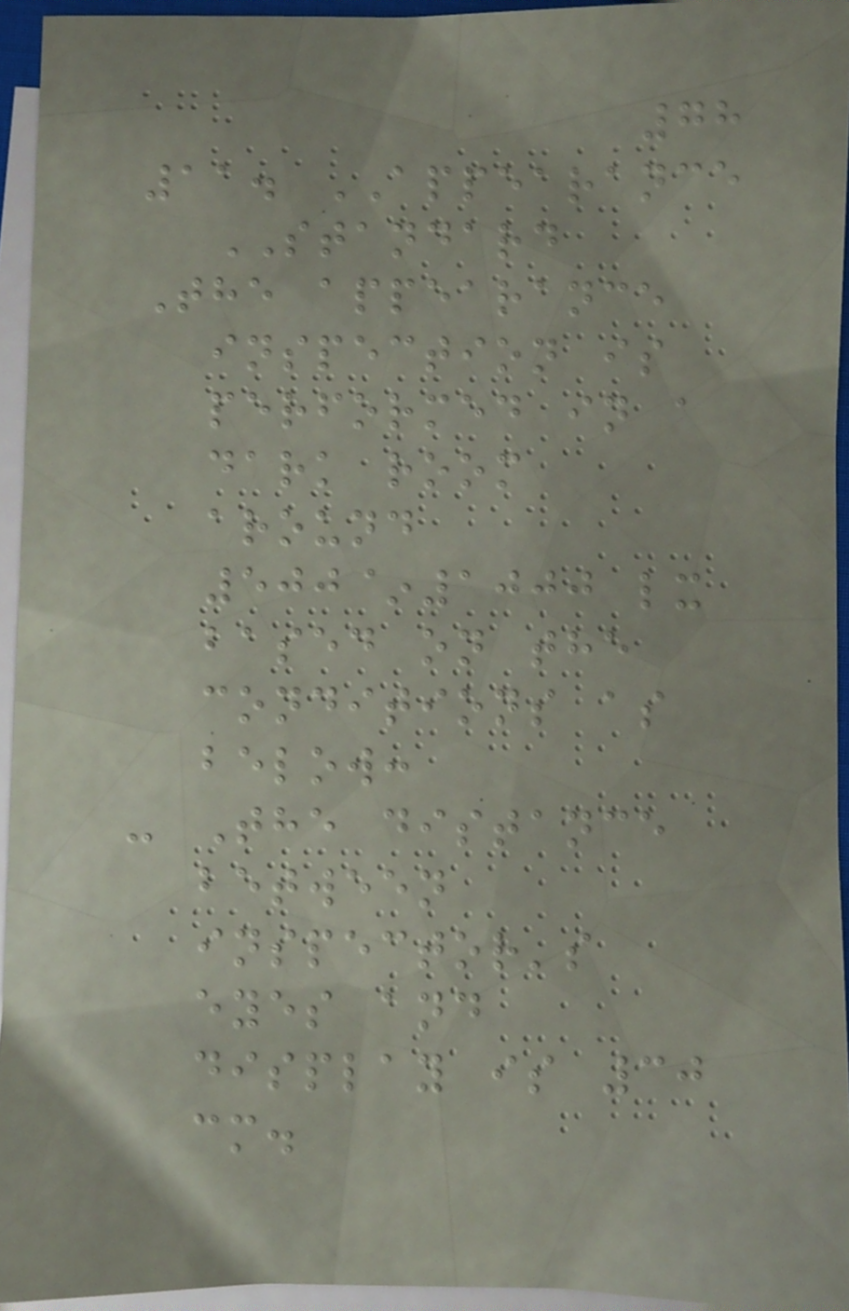78
11. APPEARANCE
STANDARD
The appearance
inspection is
performed in a
dark room
around
500~1000 lx
based on the
conditions as
below:
- The distance
between
inspector's
eyes and
display is 30
cm.
